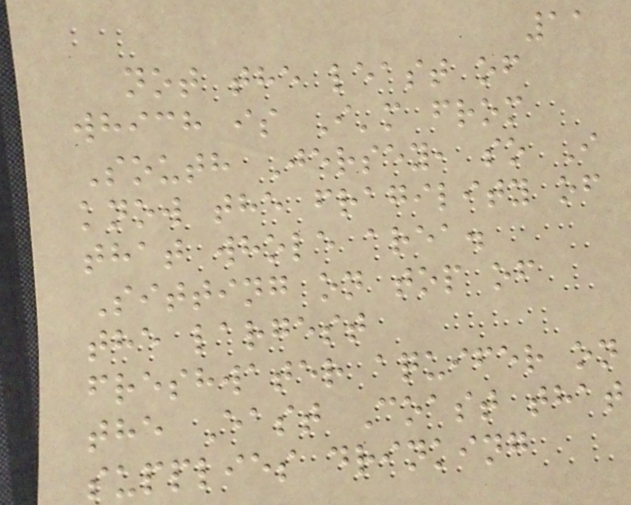11
not the least of
which is I'm from
South Jersey, so I
know the fragility of
that whole area.
Sitting on top of
the largest
freshwater aquifer on
the East Coast that
supplies drinking
